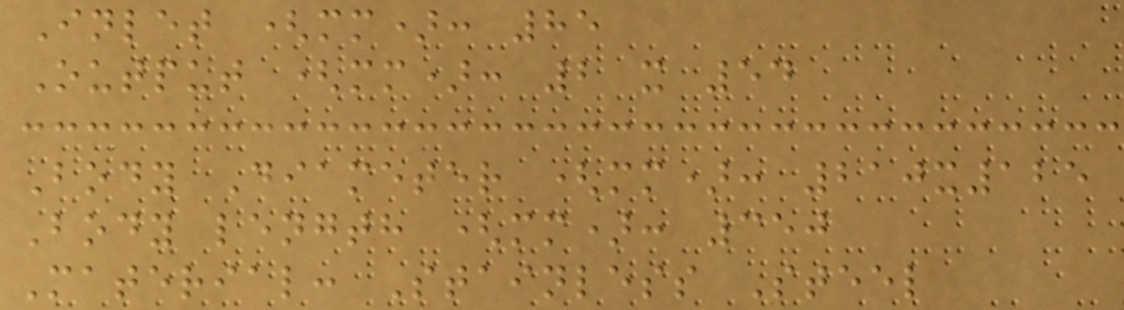Inlet (mm): 85
Output (mm): 2 x 54
Body Diameter (mm): 210x125
Body length (mm): 350
Material: Stainless Steel
